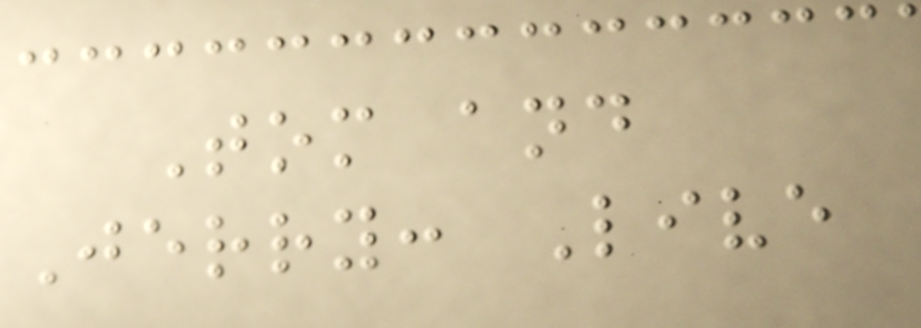Tom and
Jerry: Live
